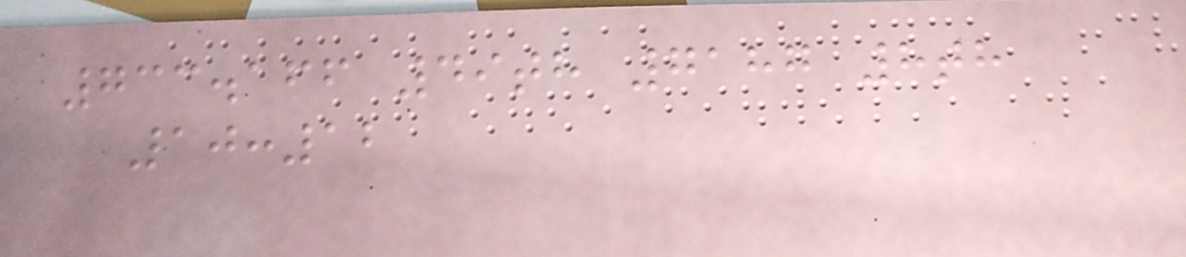733.166 49th 7187 8th
10:12
